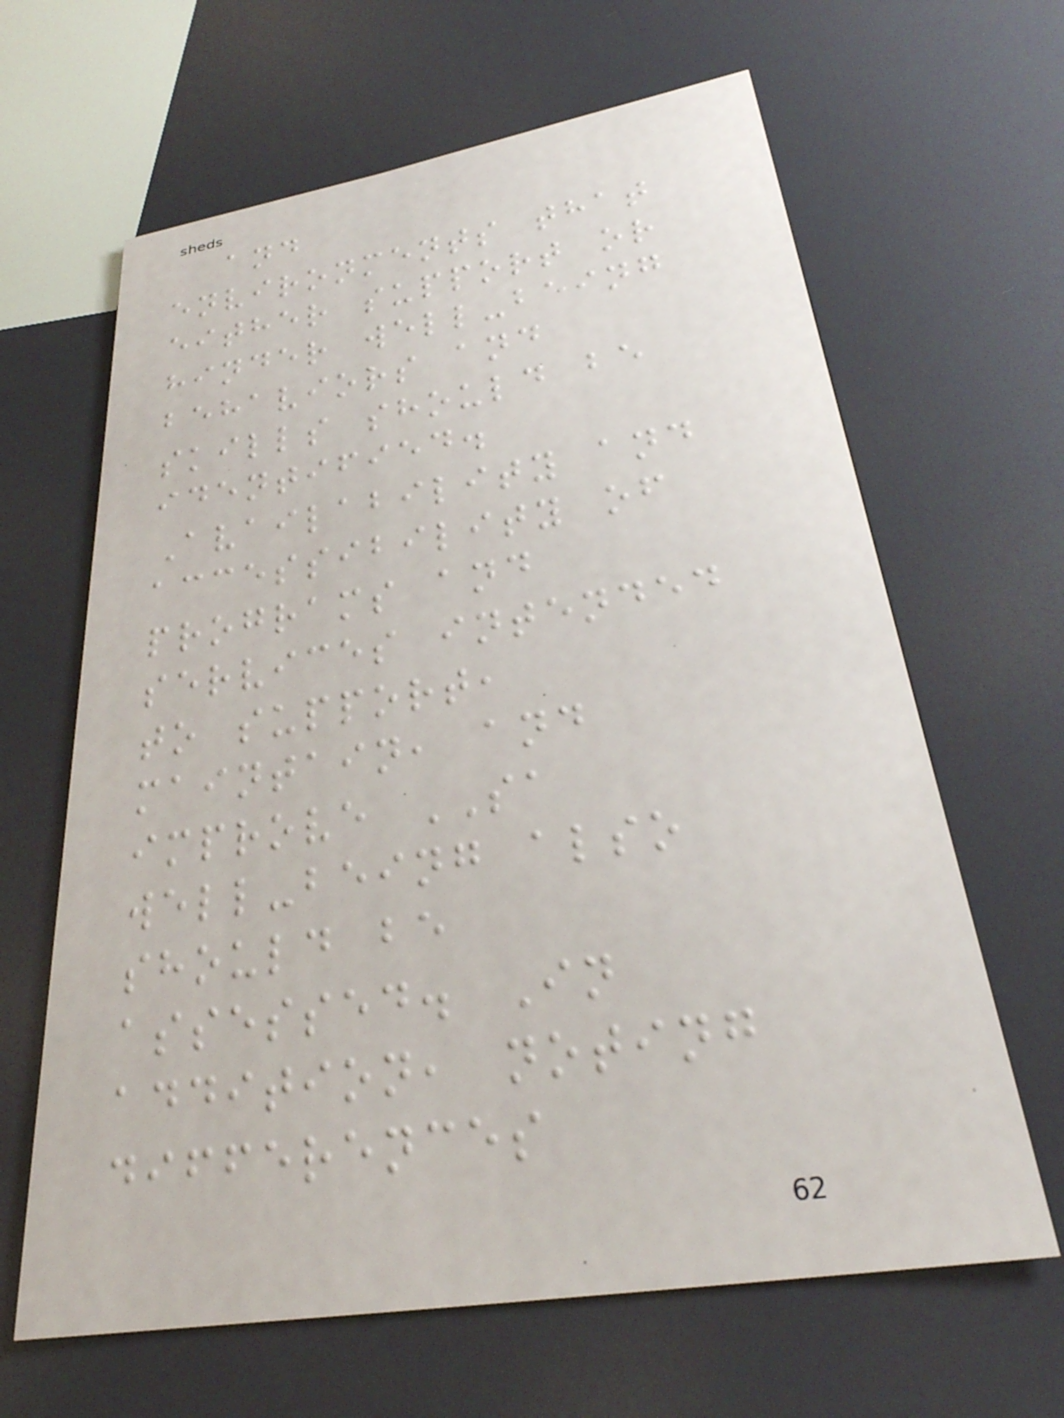and
environments that
either support or
hinder well-being
behaviors and
skills should be
identified.
Availability and
accessibility of
programs and
services intended
to support,
maintain, and
improve SA
well-being also
should be
assessed. In
addition, noting
differences
